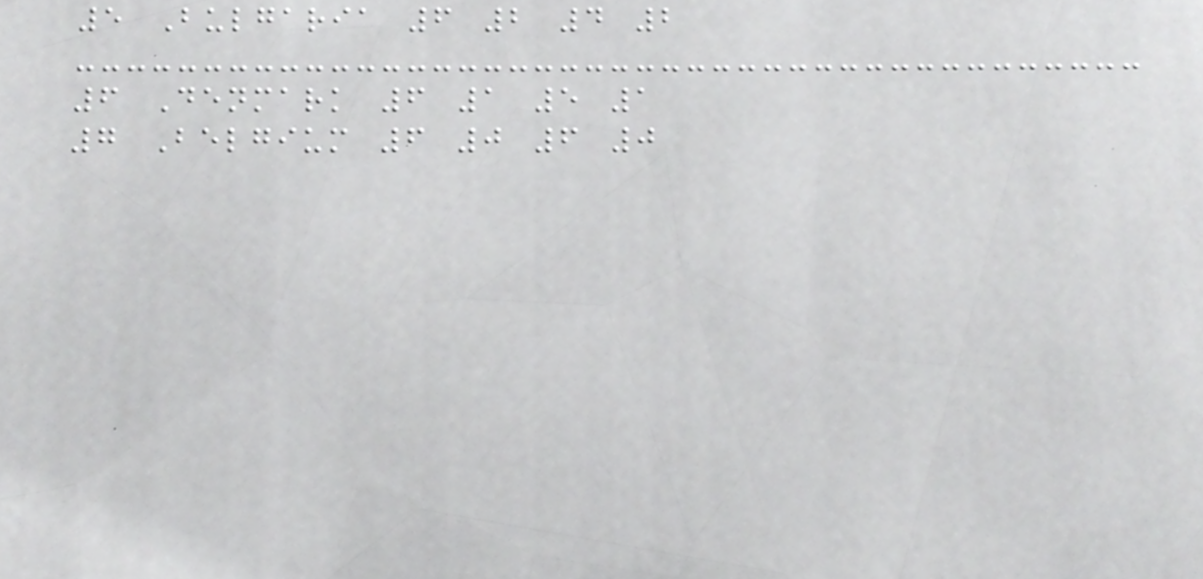5 Bulgaria 6 2 4 2
6 Denmark 6 1 5 1
7 Belgium 6 0 6 0
